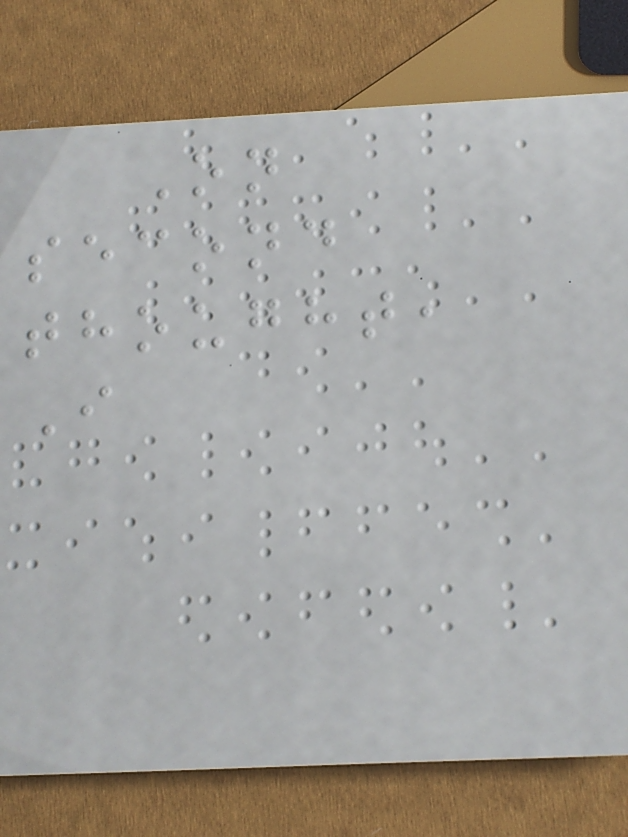On
second
thought,
I
